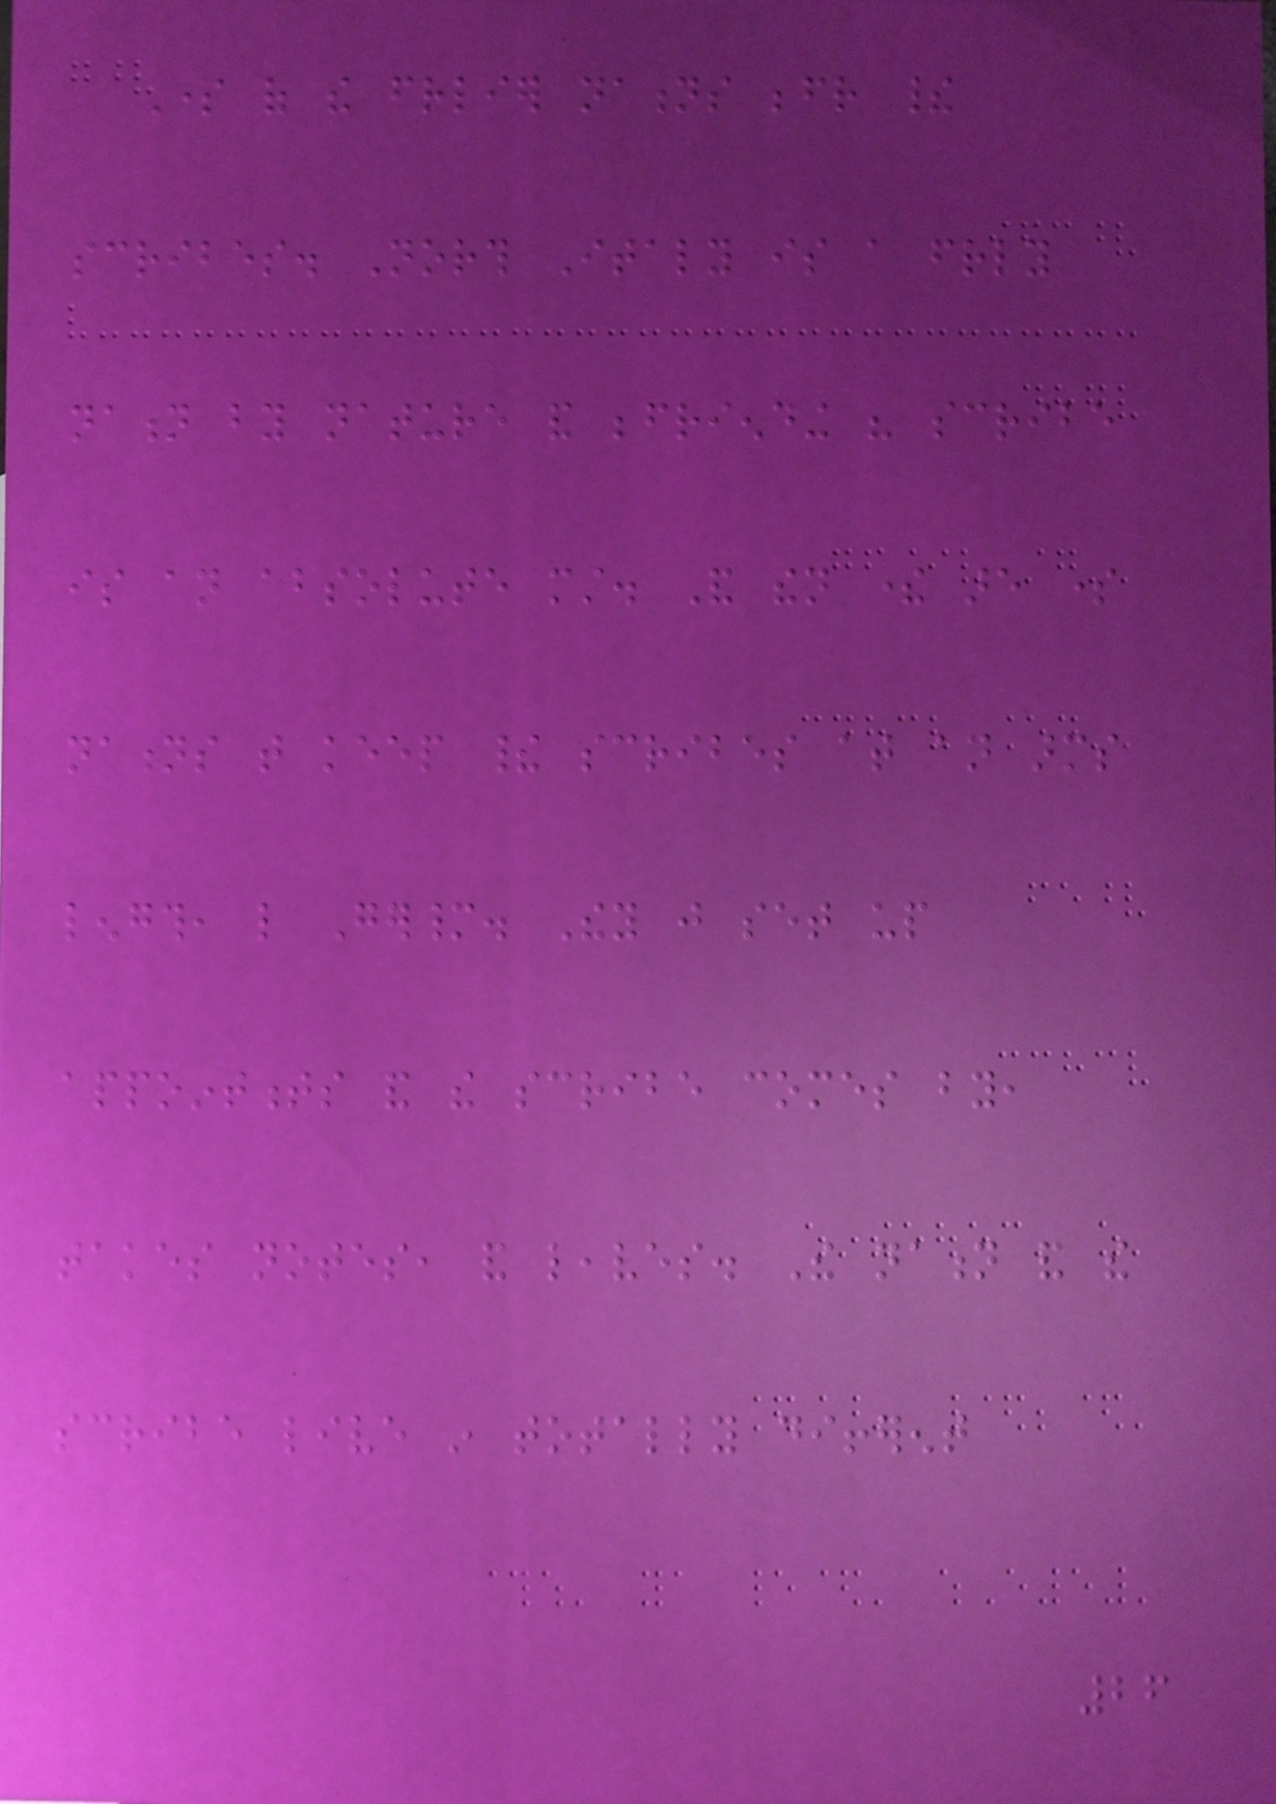Some of the friendlier nations befriend their
scribes. North Italy is a friendly
nation by nature and befriending his scribe
is an absolute must. And then there are some
nations that keep their scribes at an arms
length, like Germany. They just set up
appointments and the scribe comes by,
takes notes, and leaves. The nation and the
scribe live in totally different
26
